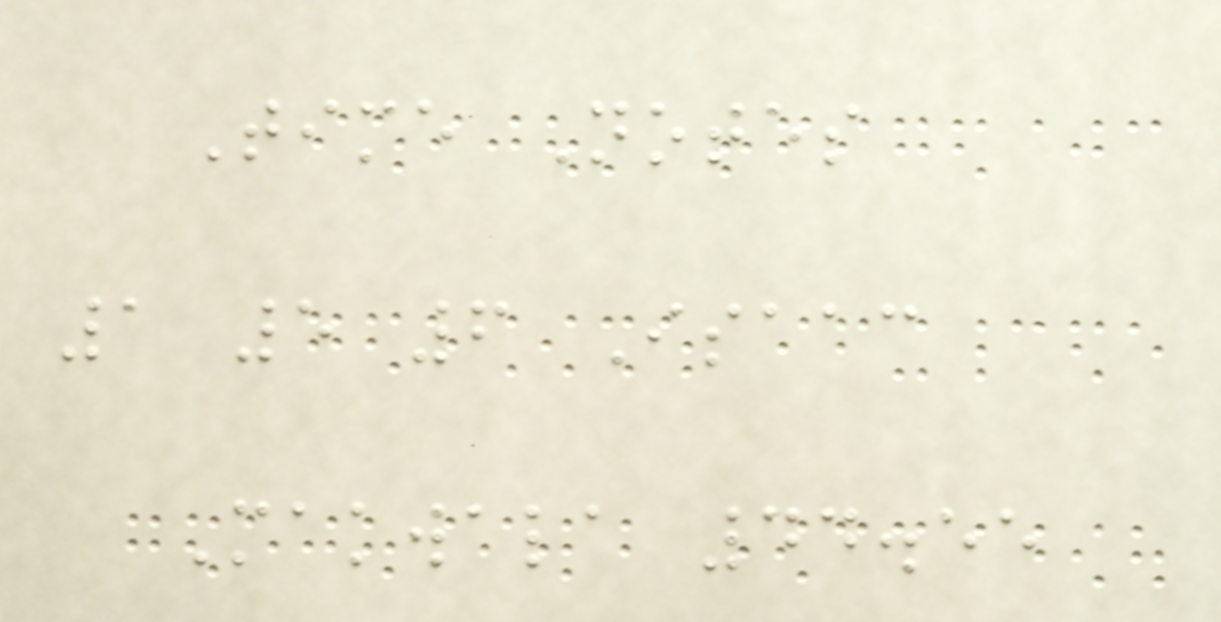Time Notes
1 5 6 Isaac
Makwala 44.55
